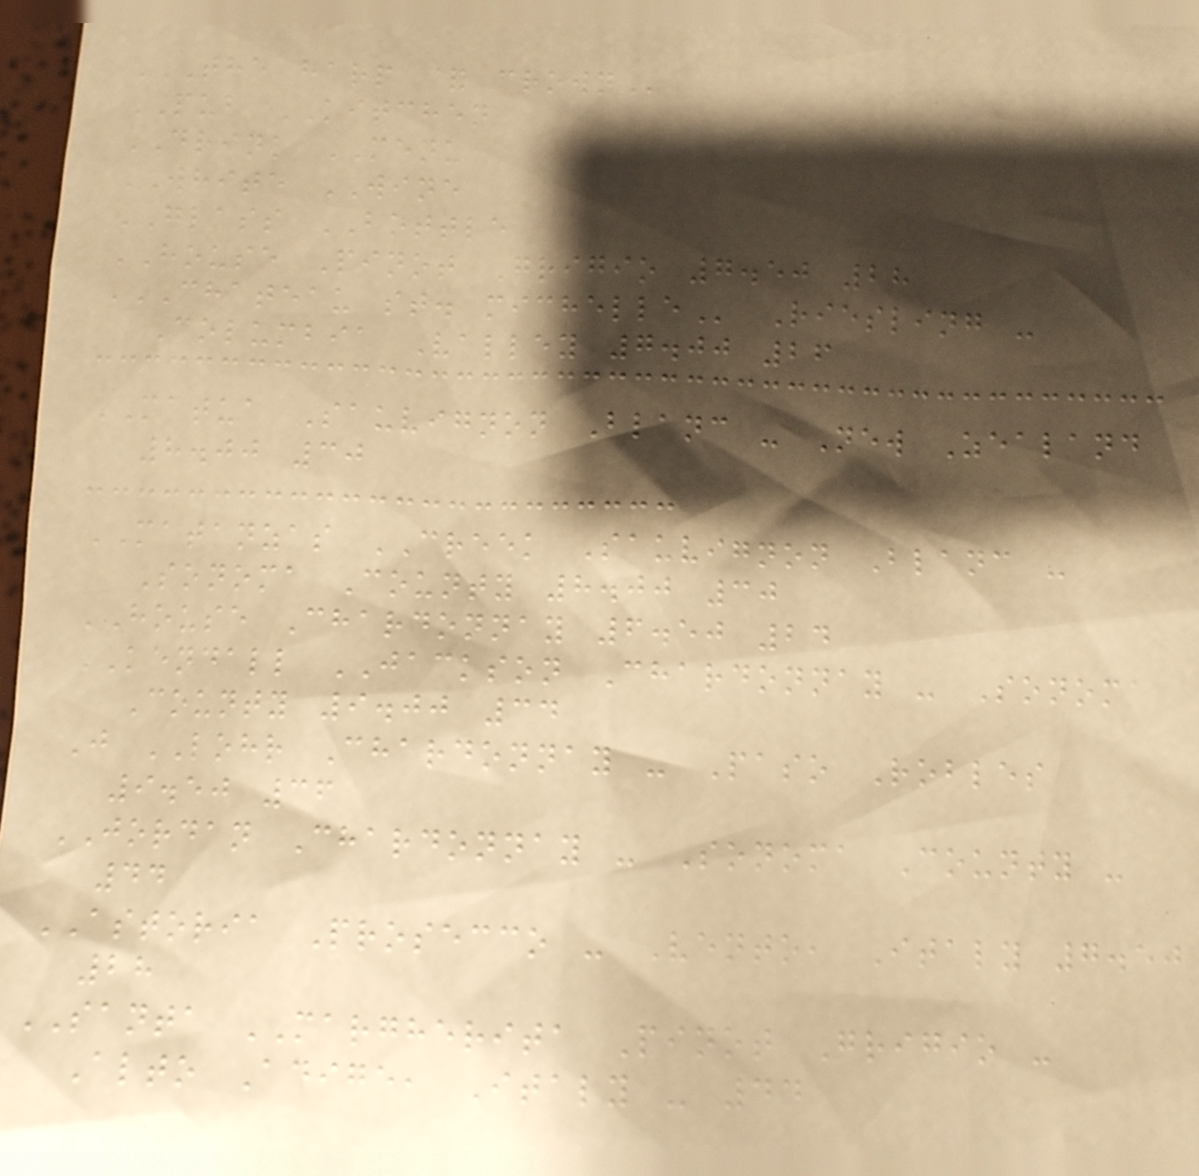THE HARP & CROWN
PUB KITCHEN
DRINK MENU
WHITE WINE
GLASS BOTTLE
HOUSE Pinot Grigio 7.50 28
CHATEAU ST. MICHELLE Riesling -
Columbia Valley 7.00 26
MATUA Sauvignon Blanc - New Zealand
8.00 30
MATANZAS CREEK Sauvignon Blanc -
Sonoma County 8.00 30
HOUSE Chardonnay 6.50 24
KENDALL JACKSON Chardonnay - Sonoma
County 9.00 34
J LOHR Chardonnay - Paso Robles
9.50 36
JORDAN Chardonnay - Sonoma County -
44
ASTORIA Prosecco - Vento, Italy 7.50
28
SANTA MARGHERITA Pinot Grigio -
Alto Adige, Italy - 44
